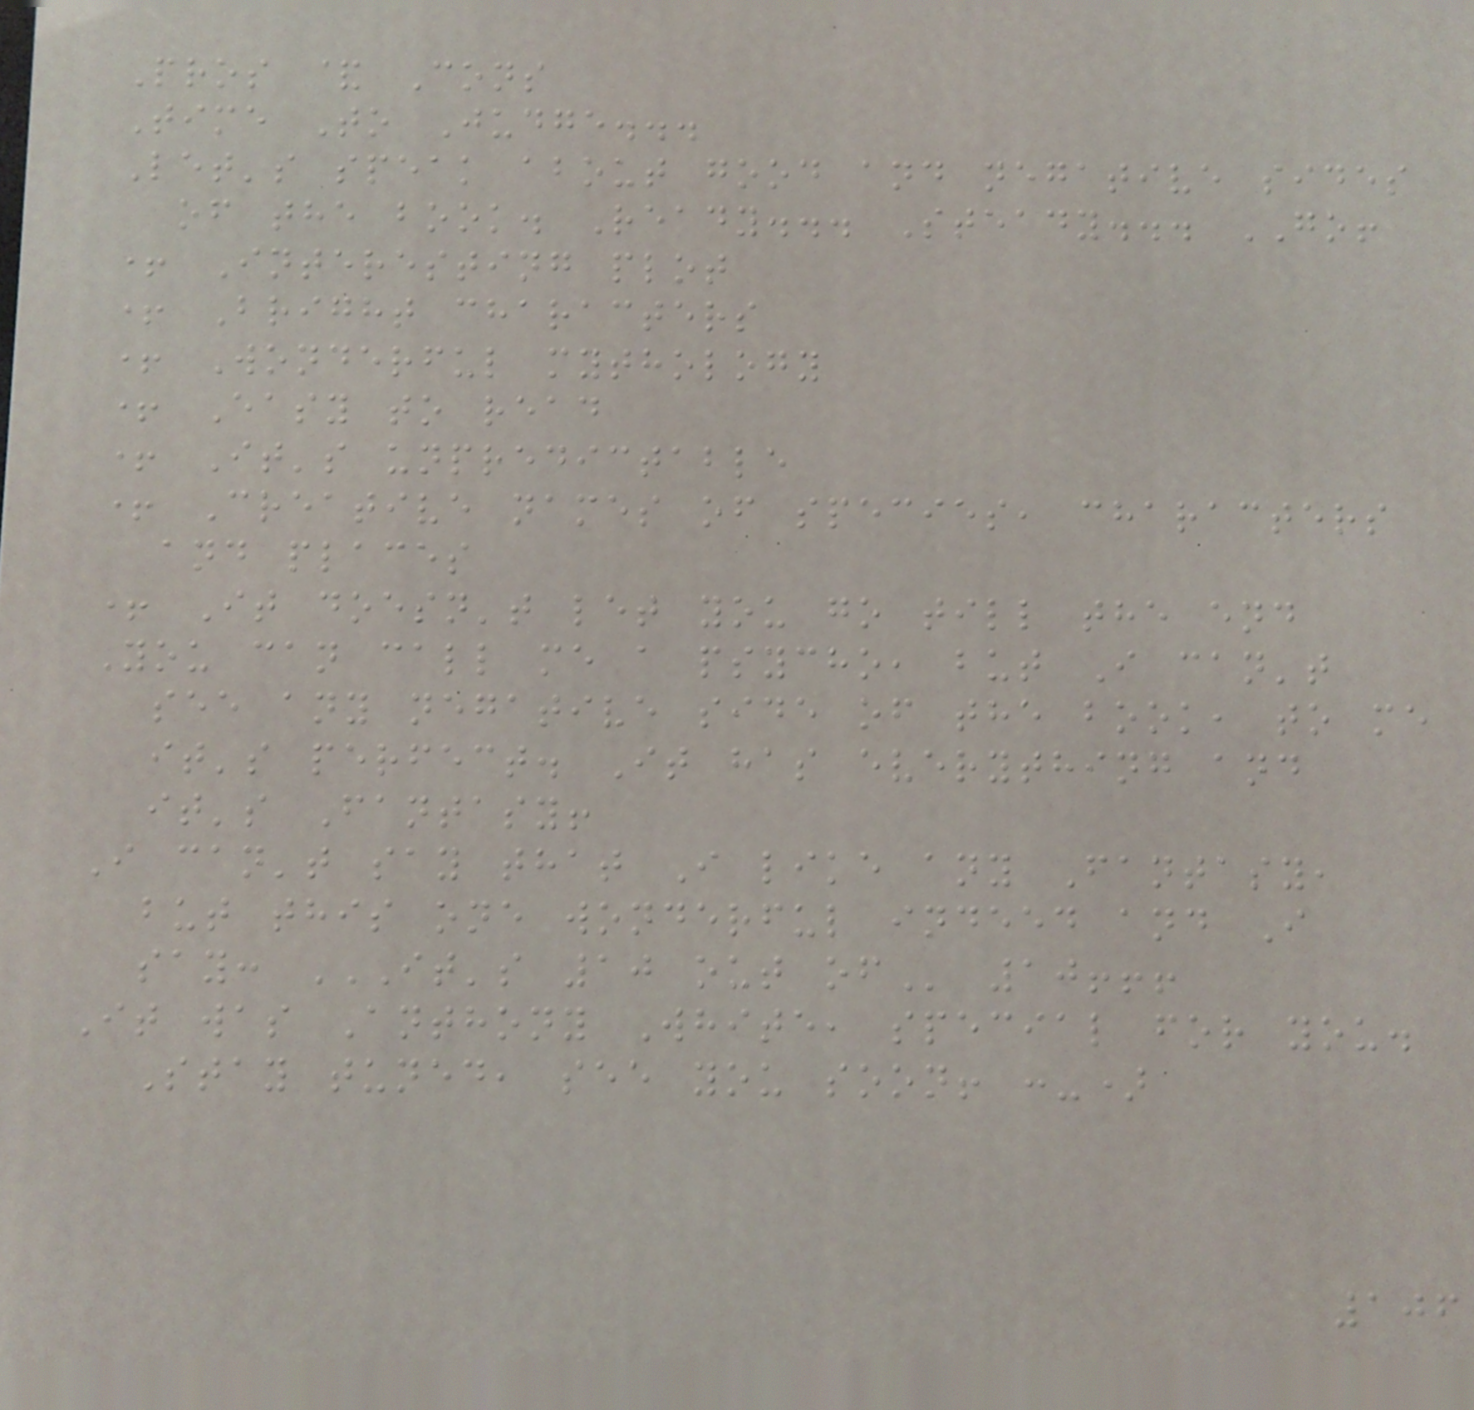Pros & Cons
Time To Judge...
Let's speak about good and negative sides
of the book. Ready... Steady... GO!
+ Interesting plot
+ Bright characters
+ Wonderful mythology
+ Easy to read
+ It's unpredictable
+ Creative names of species, characters
and places
+ It doesn't let you go till the end
You can call me a psycho, but I can't
see any negative side of the book, to me
it's perfect. It has everything and
it's Fantasy!
I can't say that I like any Fantasy,
but this one wonderful indeed and I
say: IT'S 10 OUT OF 10!!!
It was Anthony White, special for you.
Stay tuned, see you soon! :-)
106
